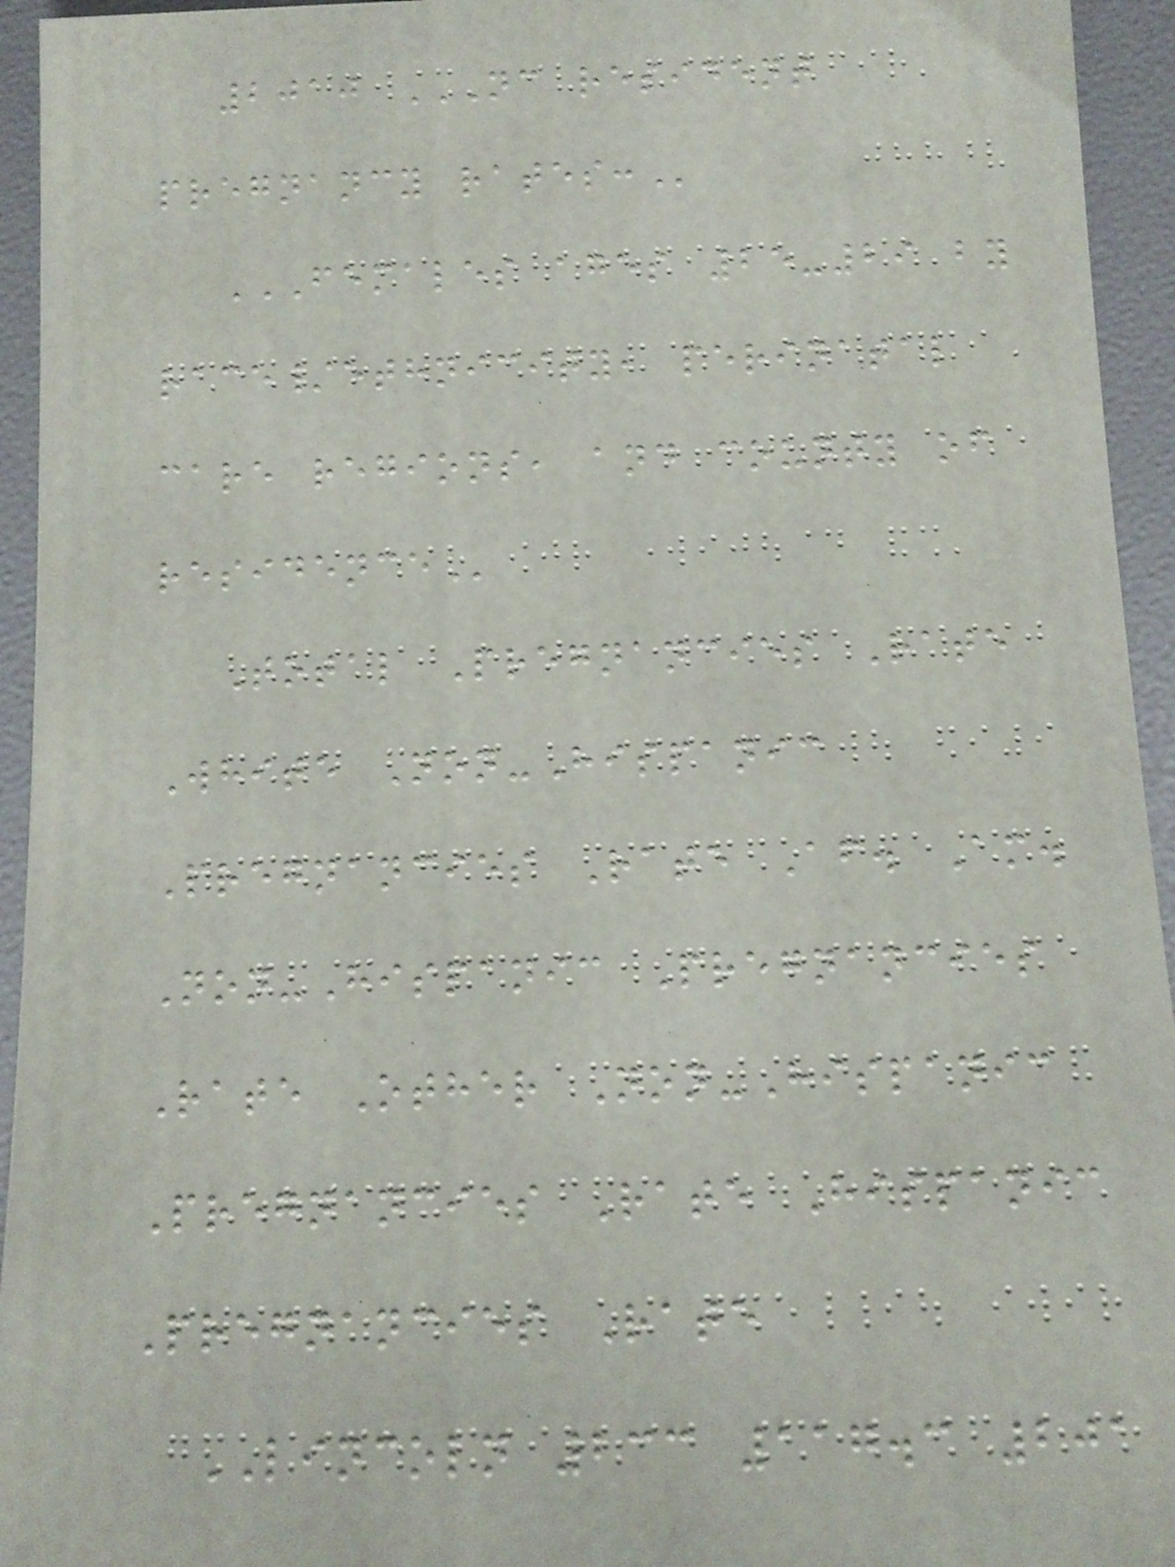2010 NC RESIDENT
PREGNANCY RATES:
FEMALES AGES 25-29 BY
RACE/ETHNICITY, PERINATAL
CARE REGIONS, AND COUNTY OF
RESIDENCE
Total Pregnancies Rate
White Non-Hispanic
Pregnancies Rate Af. Am.
Non-Hispanic Pregnancies
Rate Other Non-Hispanic
Pregnancies Rate Hispanic
Pregnancies Rate
LINCOLN 233 117.3 201
